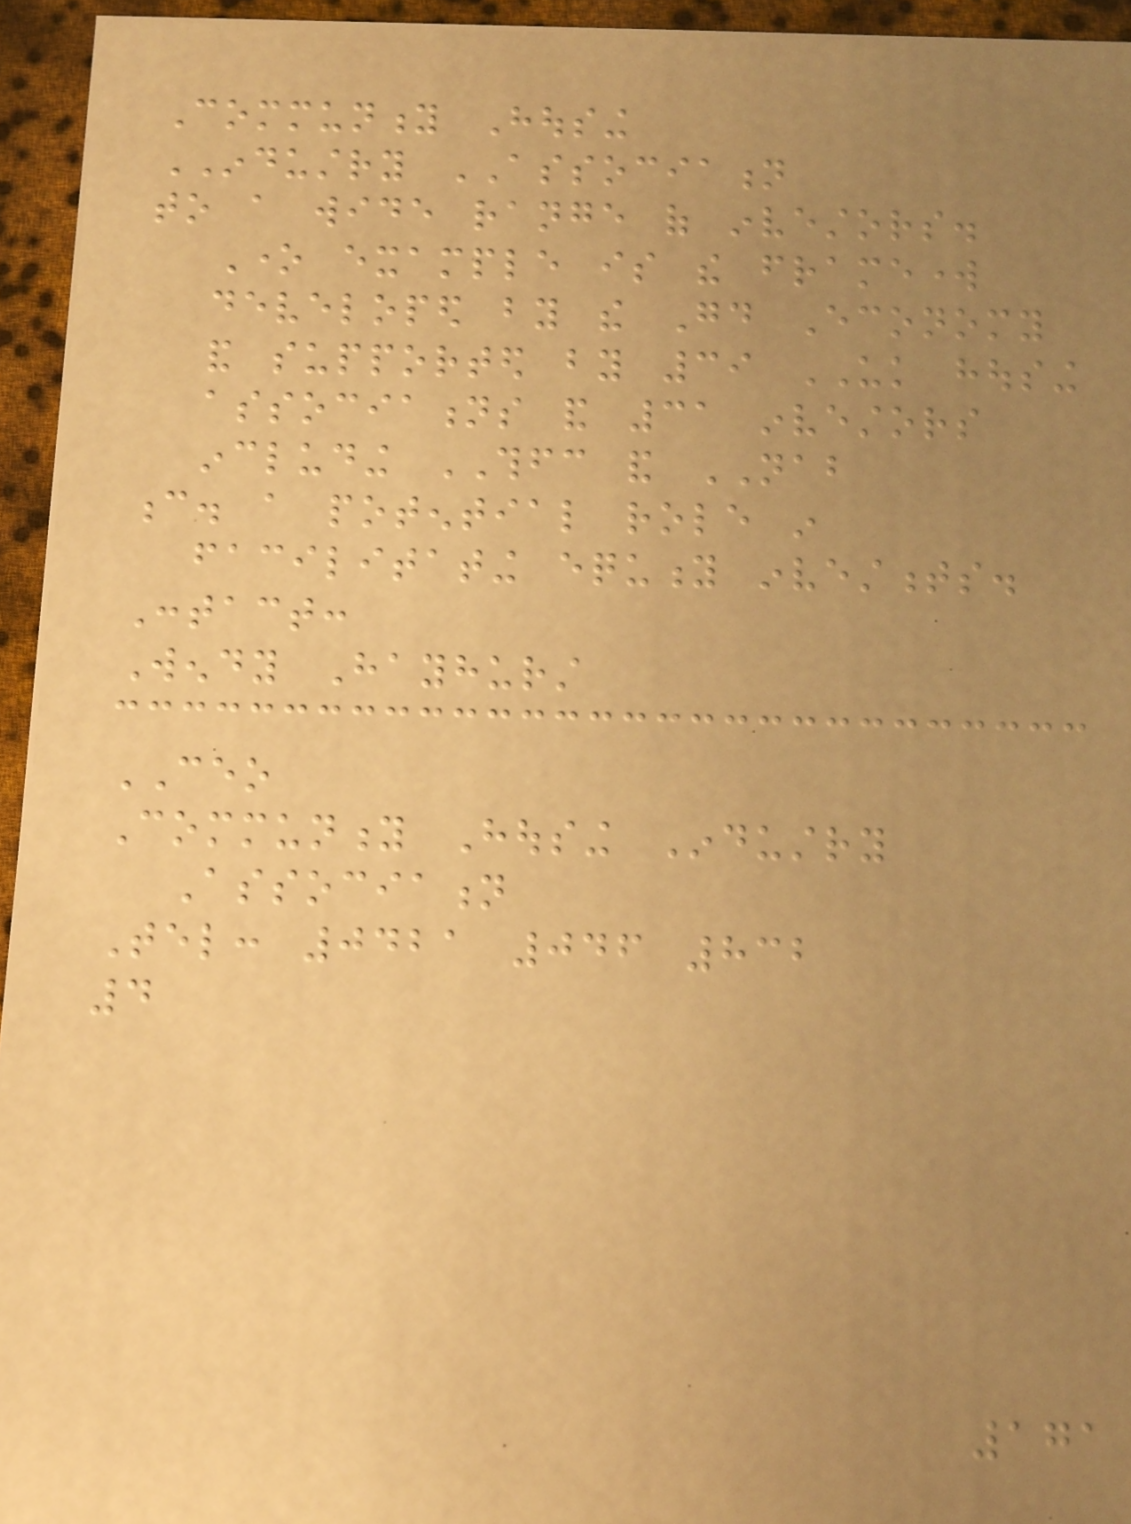Community Housing
INDUSTRY ASSOCIATION
to a wide range of investors.
One example is the framework
developed by the Good Economy
and supported by 39 UK housing
associations and 31 investors
including THFC and NAB
c. a potential role in
facilitating equity investments.
Contact:
Wendy Hayhurst
CEO
Community Housing Industry
Association
Tel: 0421 046 832
4
171
